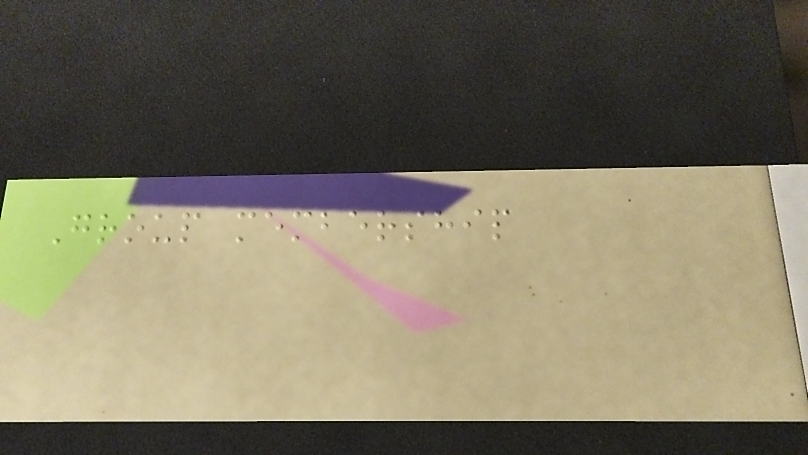Group membership
